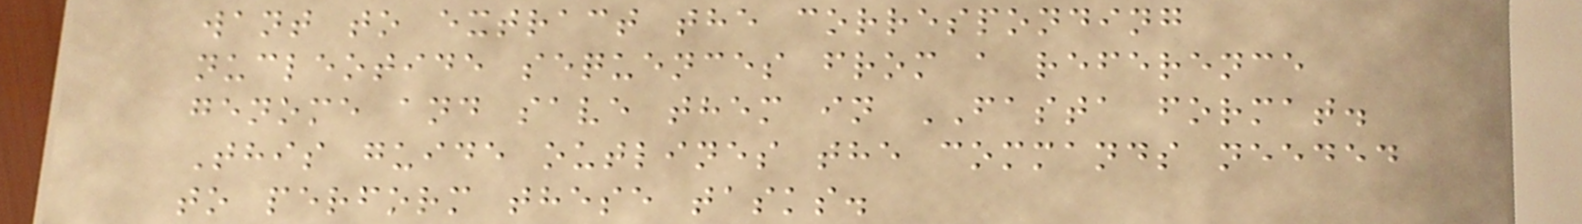want to extract the corresponding
nucleotide sequences from a reference
genome and save them in FASTA format.
This guide outlines the commands needed
to perform these tasks.
